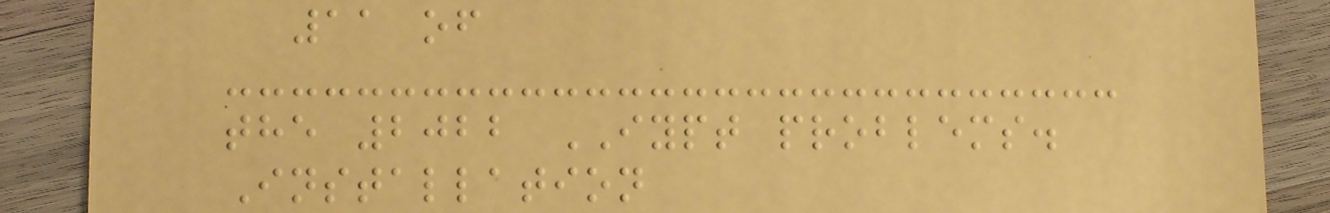11 of
the 2022 IYPT problems.
Installation
